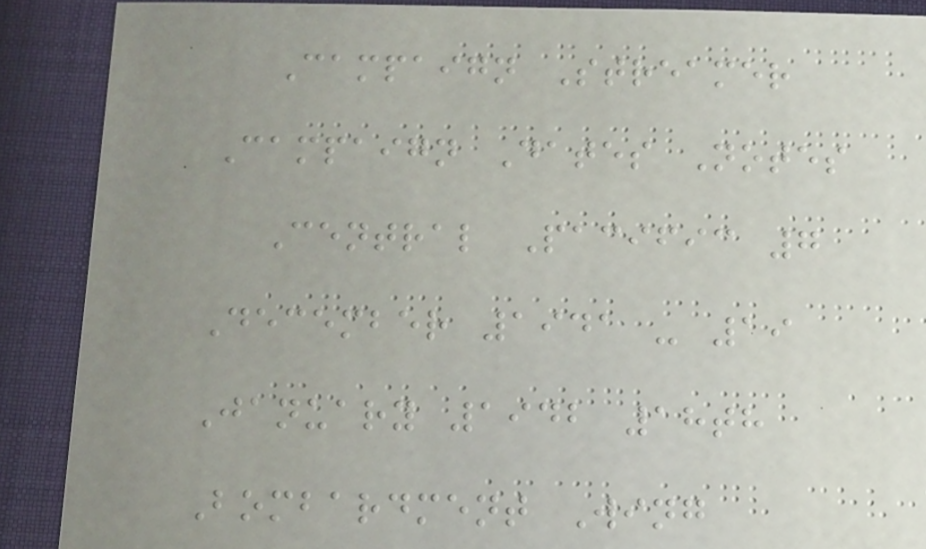Campaign Streamer
Campaign Dates Notes
Central Pacific 7
December 1941 - 19
January 1942 18th
Bombardment Wing
